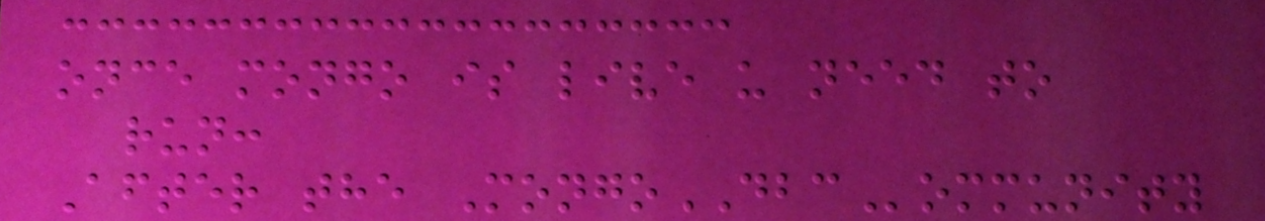once mongo is live u need to
run:
After the MongoDBCommunity
